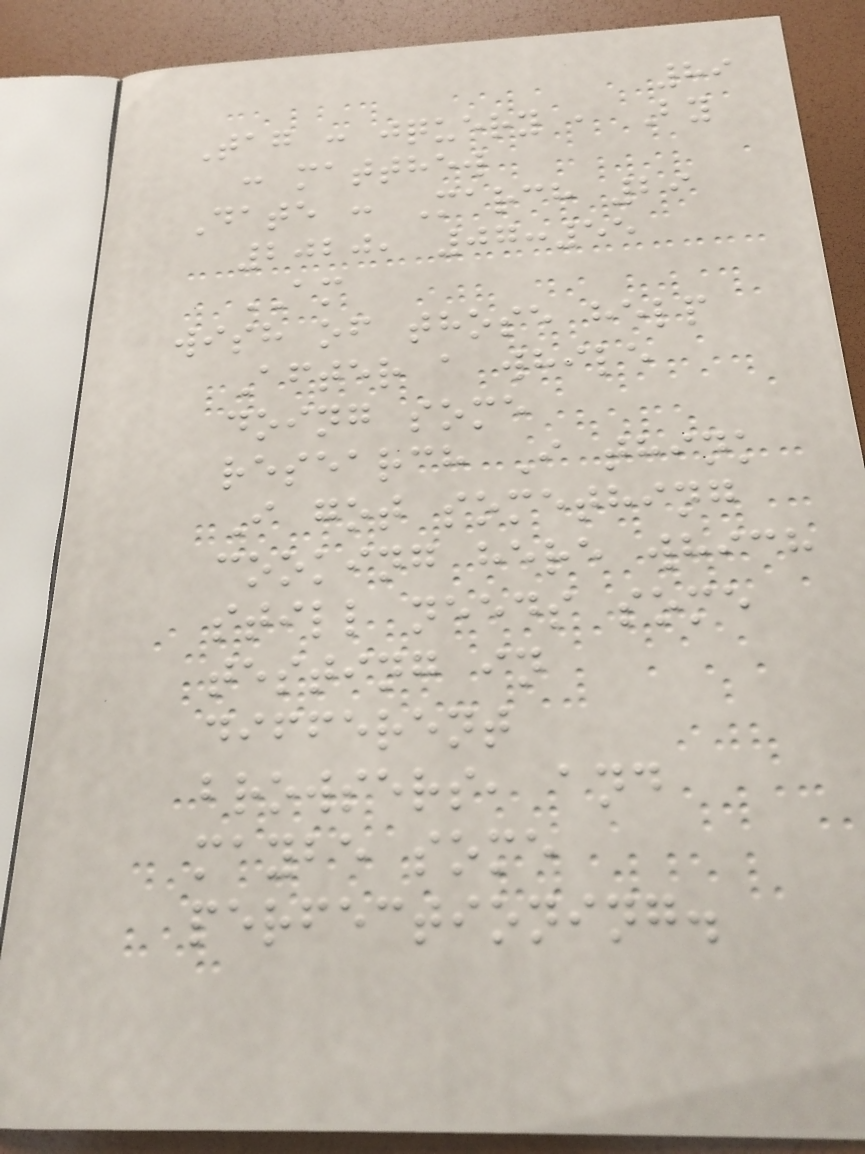89
Tag : jquery , By
: matthew
Date : March 29
2020, 07:55
AM
wish of those help
After a while
doing some
research I think
I got something
cooking here which
still needs some
testing in
different
browsers, and
maybe some
perfectioning.
